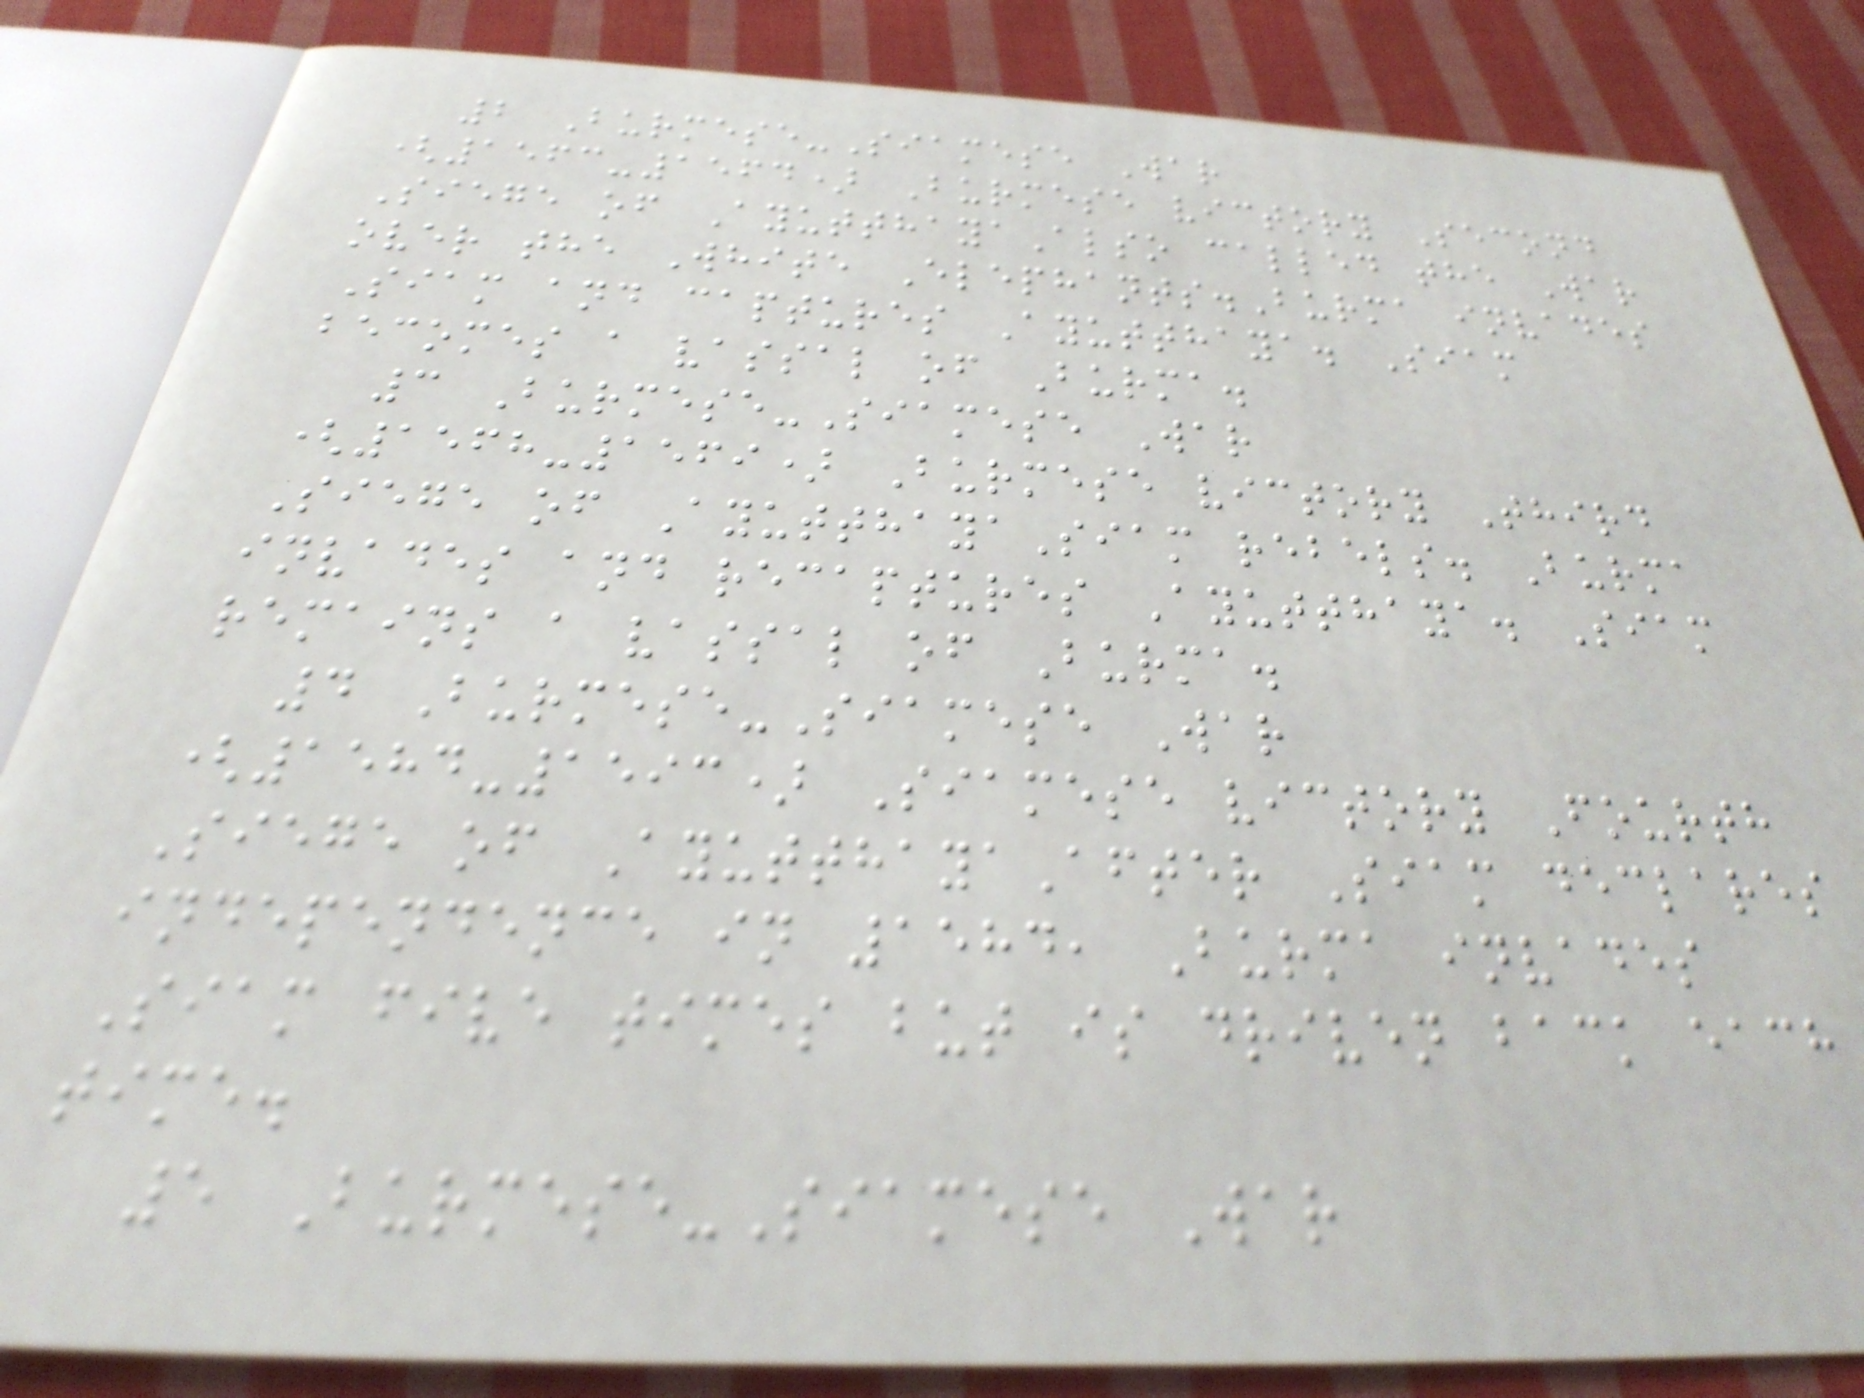2 Burmese-Siamese War
(1563-1564) Burmese victory Second
Siege of AyutthayaAlso called the War
over the White Elephants.Burma invades
Siam and captures Ayutthaya. Siam
becomes a vassal of Burma.
3 Burmese-Siamese War
(1568-1569) Burmese victory Third
Siege of AyutthayaSiam rebels. Burma
invades and recaptures Ayutthaya. Siam
remains a vassal of Burma.
4 Burmese-Siamese War
(1584-1593) Siamese victory Fourth
Siege of AyutthayaAfter Siam declares
independence in 1584, Burma invades
Siam five times but is driven back each
time.
5 Burmese-Siamese War
